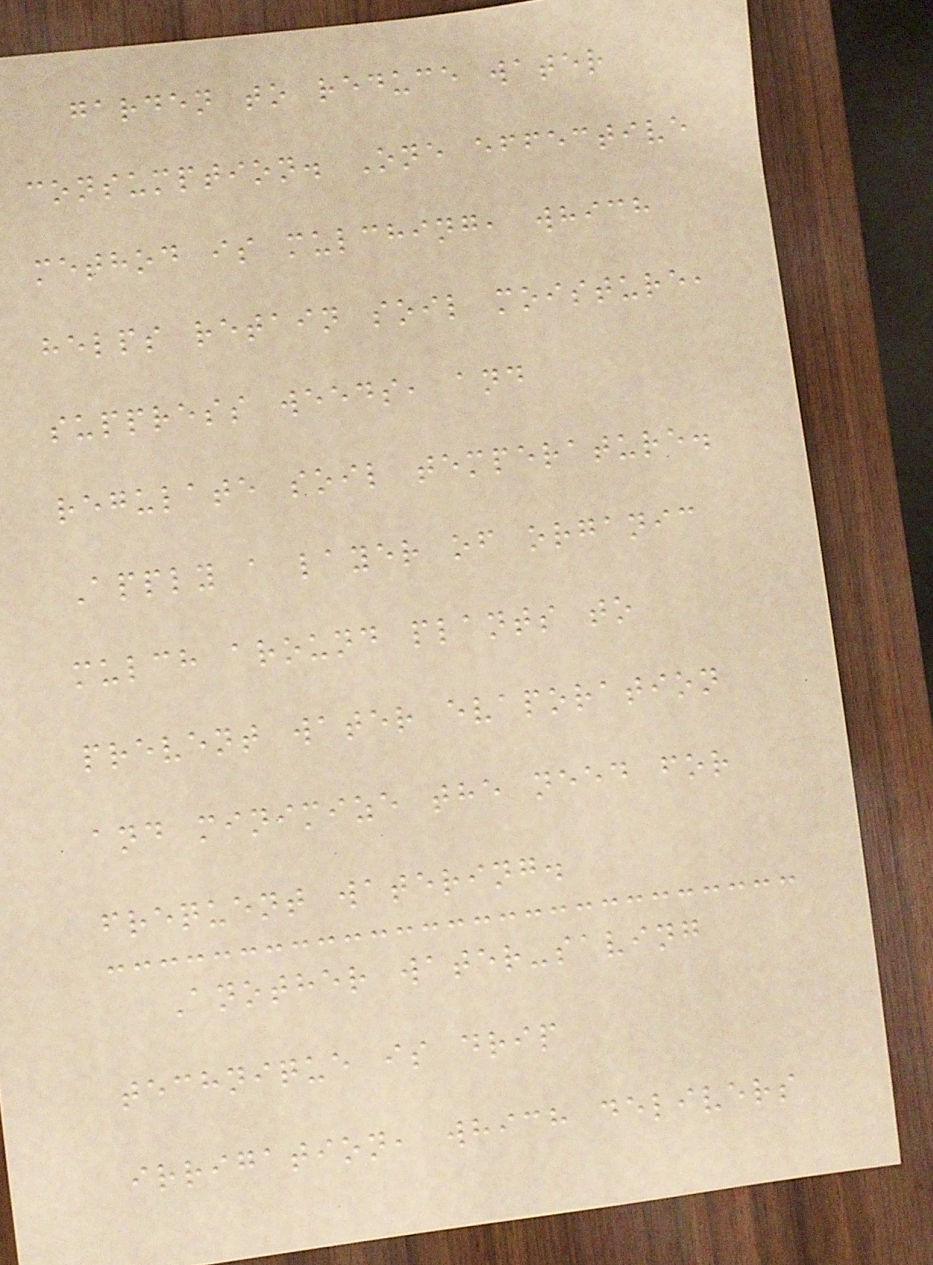garden to reduce water
consumption. One effective
method is mulching, which
helps retain soil moisture,
suppress weeds, and
regulate soil temperature.
Apply a layer of organic
mulch around plants to
prevent water evaporation
and minimize the need for
frequent watering.
Another water-saving
technique is drip
irrigation, which delivers
